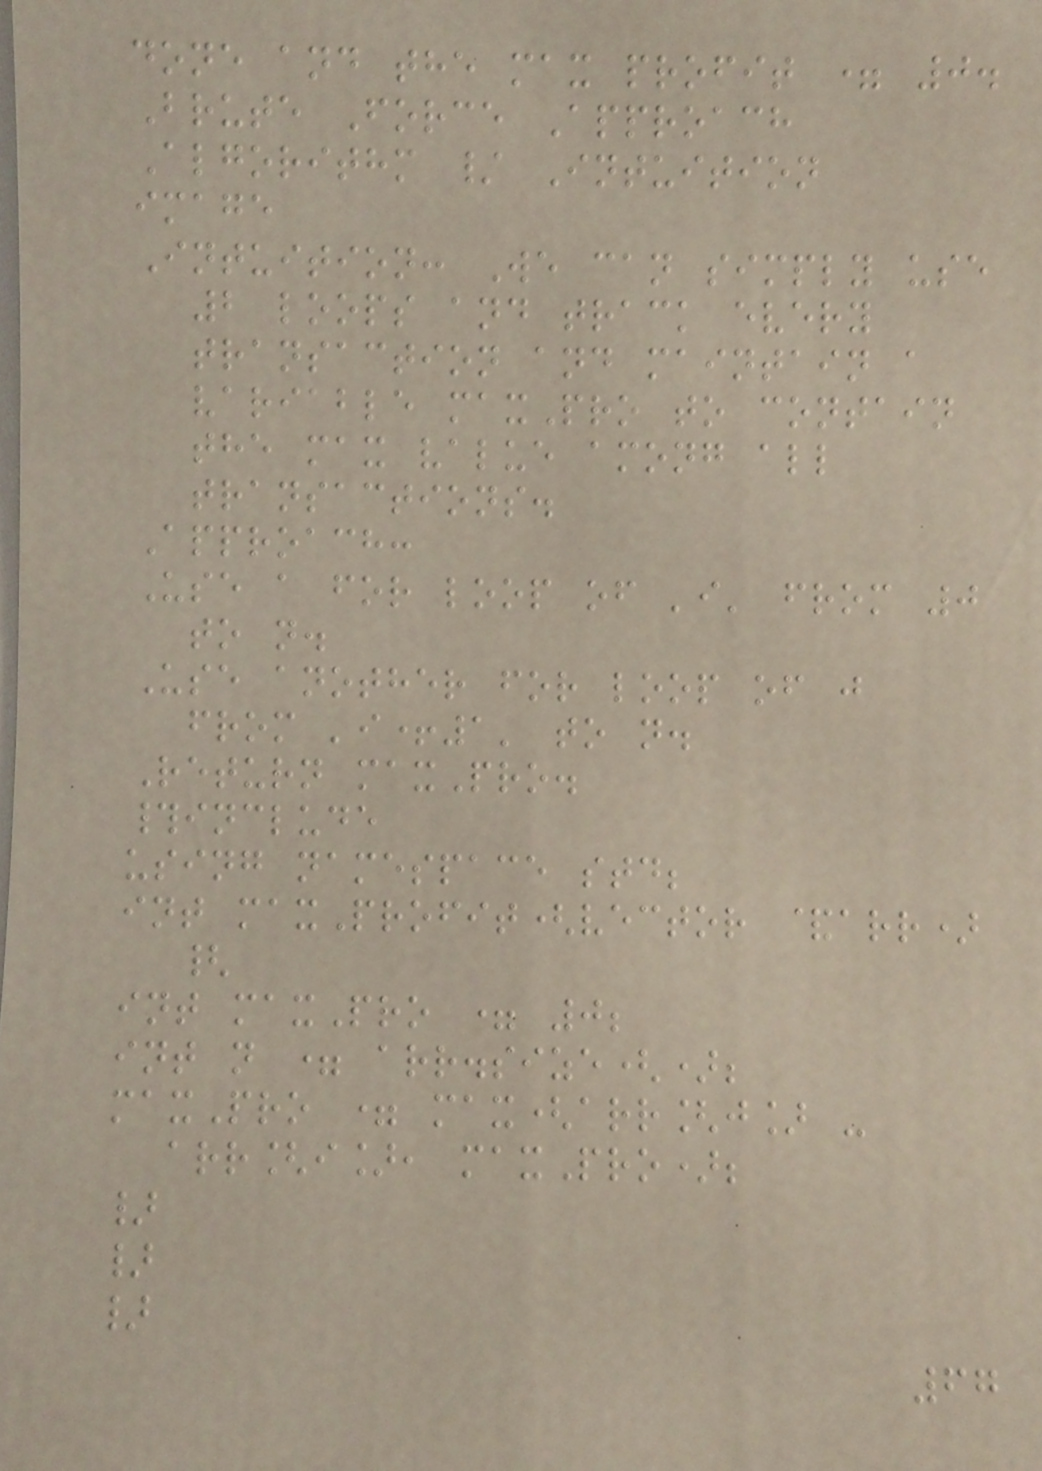done and the max profit = 0.
Brute Force Approach
Algorithm / Intuition
image
Intuition: We can simply use
2 loops and track every
transaction and maintain a
variable maxPro to contain
the max value among all
transactions.
Approach:
Use a for loop of 'i' from 0
to n.
Use another for loop of j
from 'i+1' to n.
Return maxPro.
#include
using namespace std;
int maxProfit(vector &arr)
{
int maxPro = 0;
int n = arr.size();
maxPro = max(arr[j] -
arr[i], maxPro);
}
}
}
67
